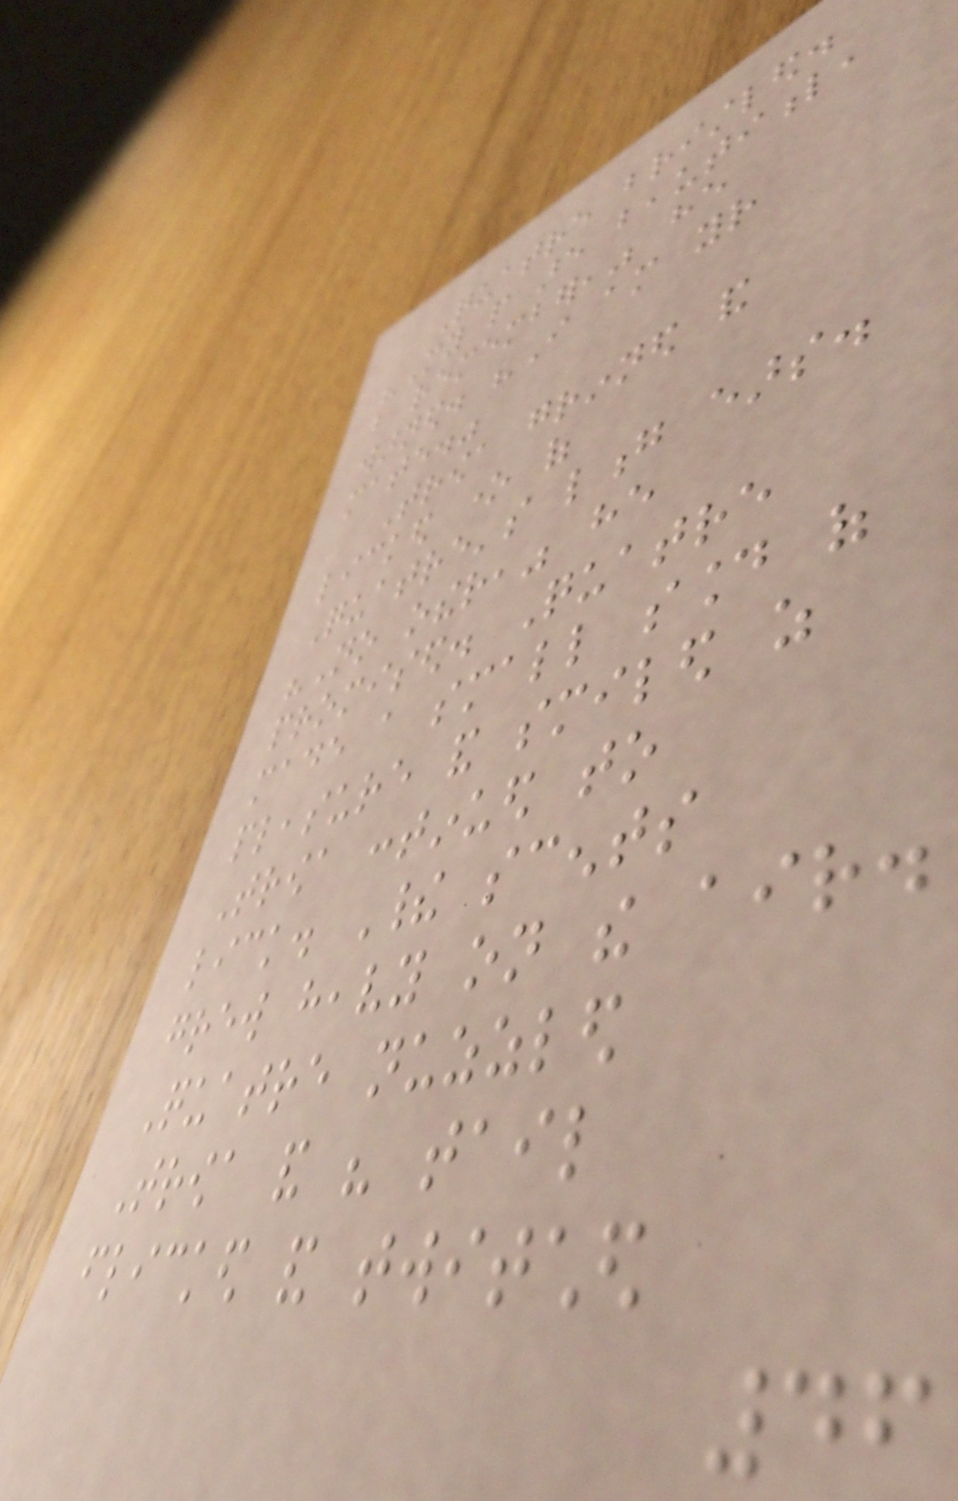Quatre bristled.
"My people are beautiful,
but remember," he
warned. "I am your
mate."
Trowa grinned and
licked one of
Quatre's long ears.
"No other," he
promised. Quatre
made a small sound of
pleasure and smiled as
Trowa continued to
lick. Their scents
grew heavy on the air.
Quatre nuzzled
Trowa and his tail
flicked and twitched
46
